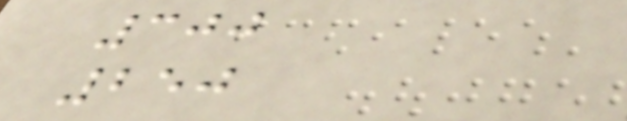300
250
